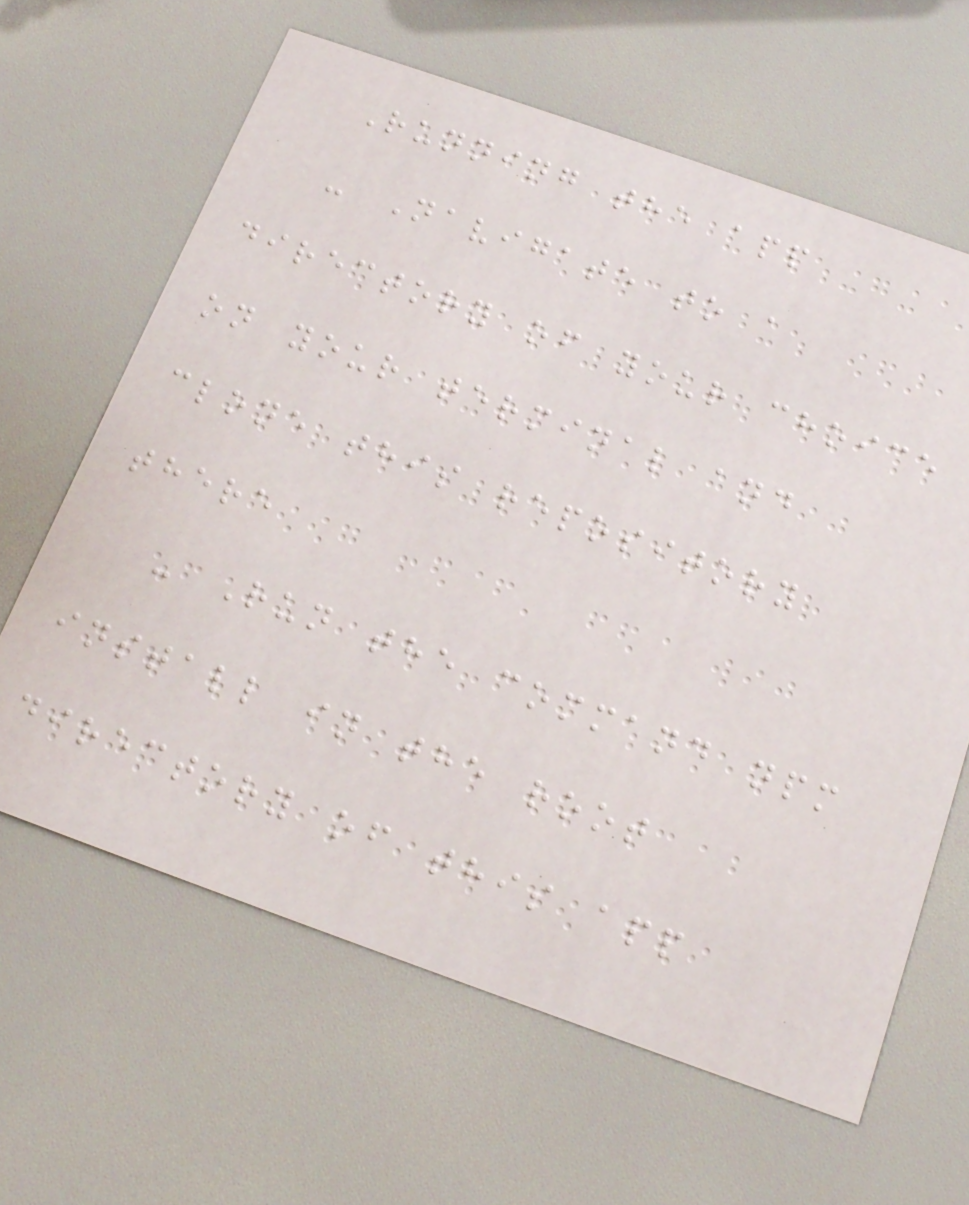Running the app
- Navigate to a
directory of your choice
on your terminal and
clone this repository
there
- Run the command npm
install in the root
directory of this app
